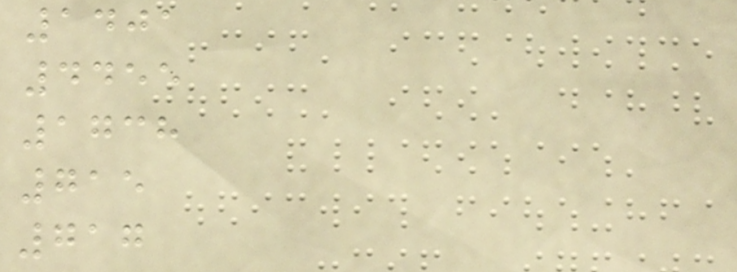1401
4455
1738
715
717
